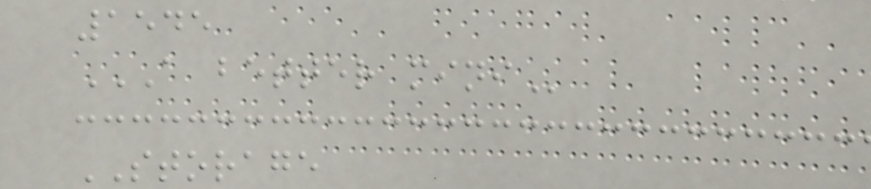1545
A BETTER MINI
STORAGE
